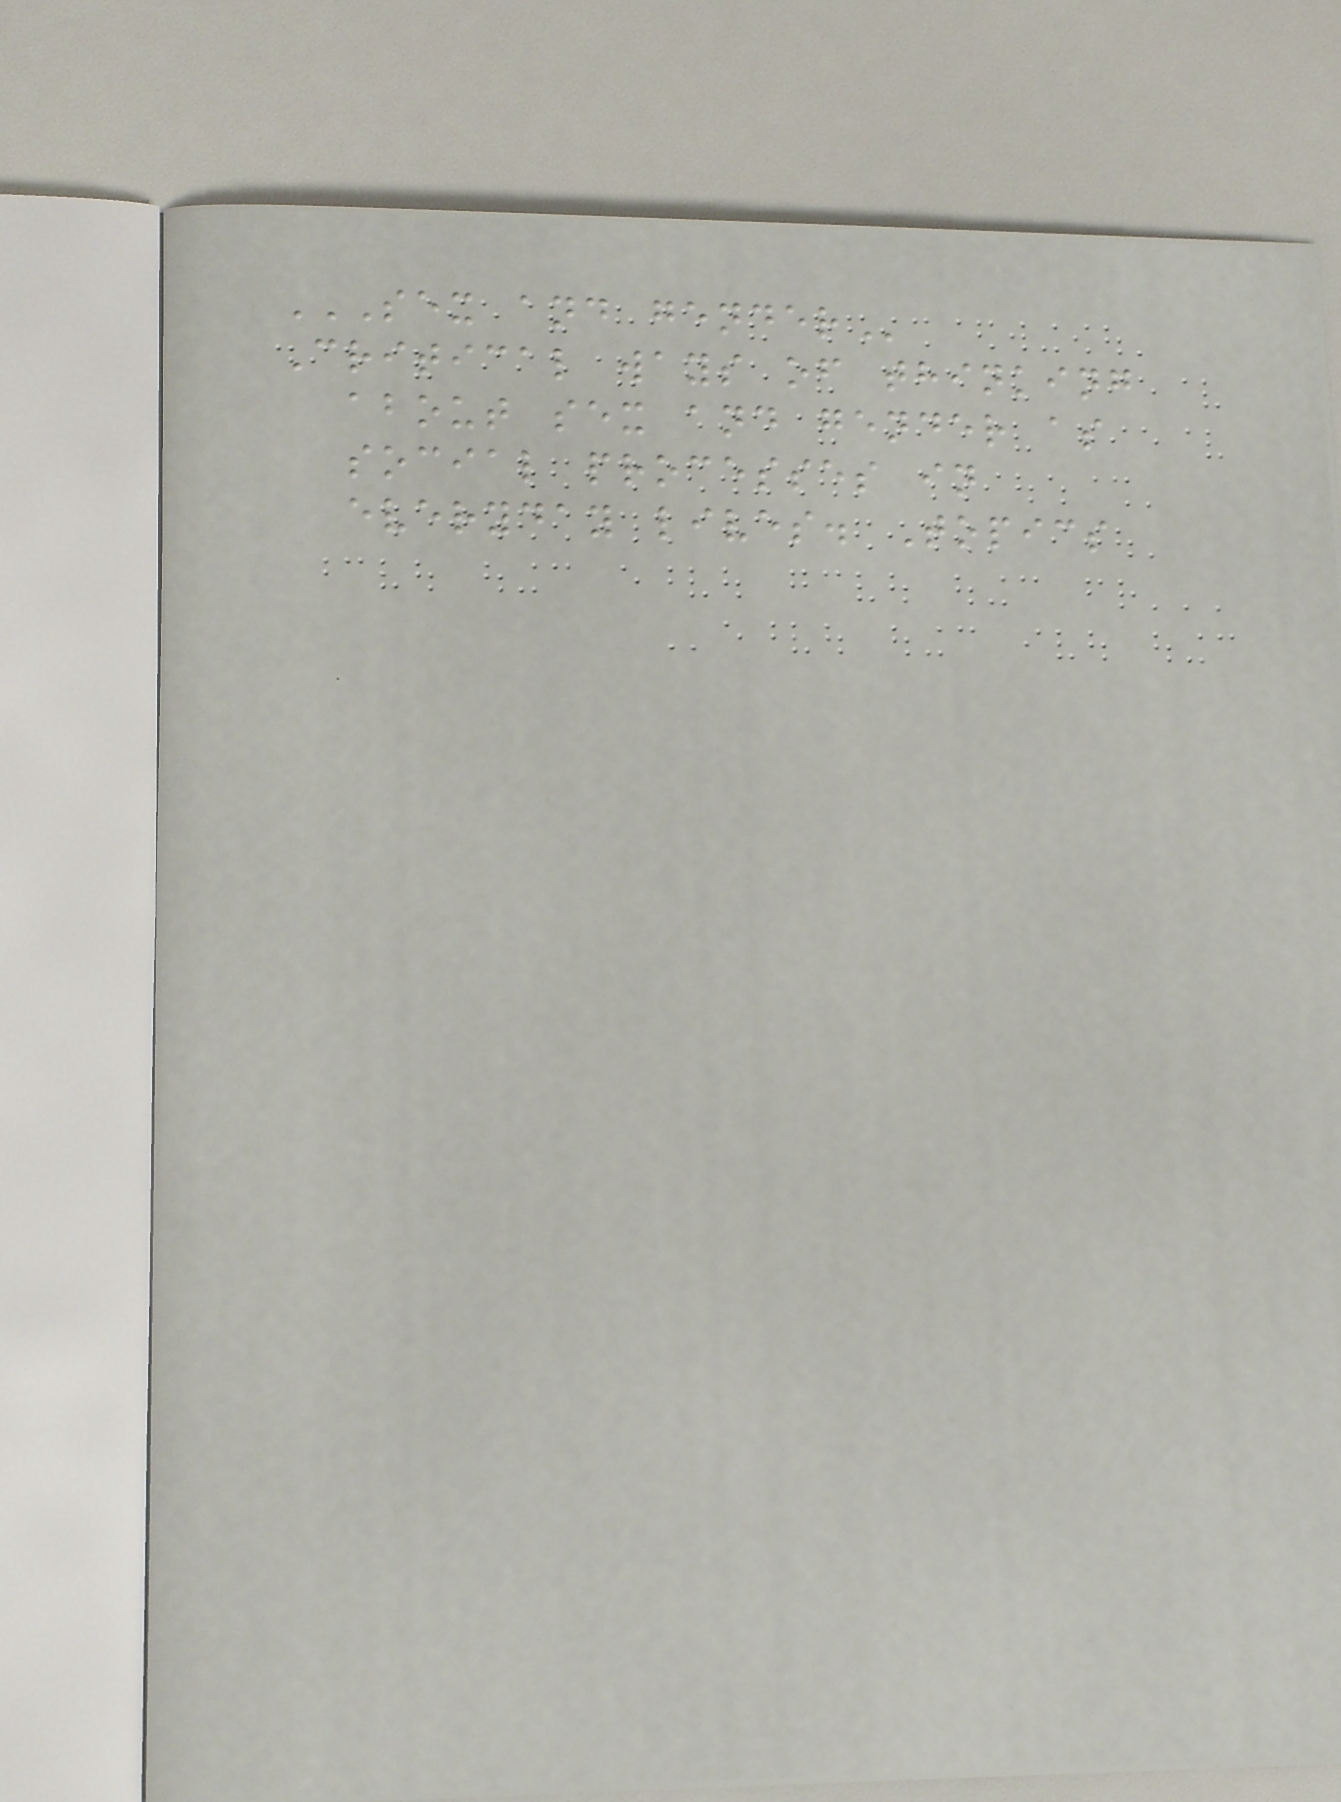SEX AND GENDER
Critical ways of thinking
about sex and gender as
social processes in
everyday lives. Topics
